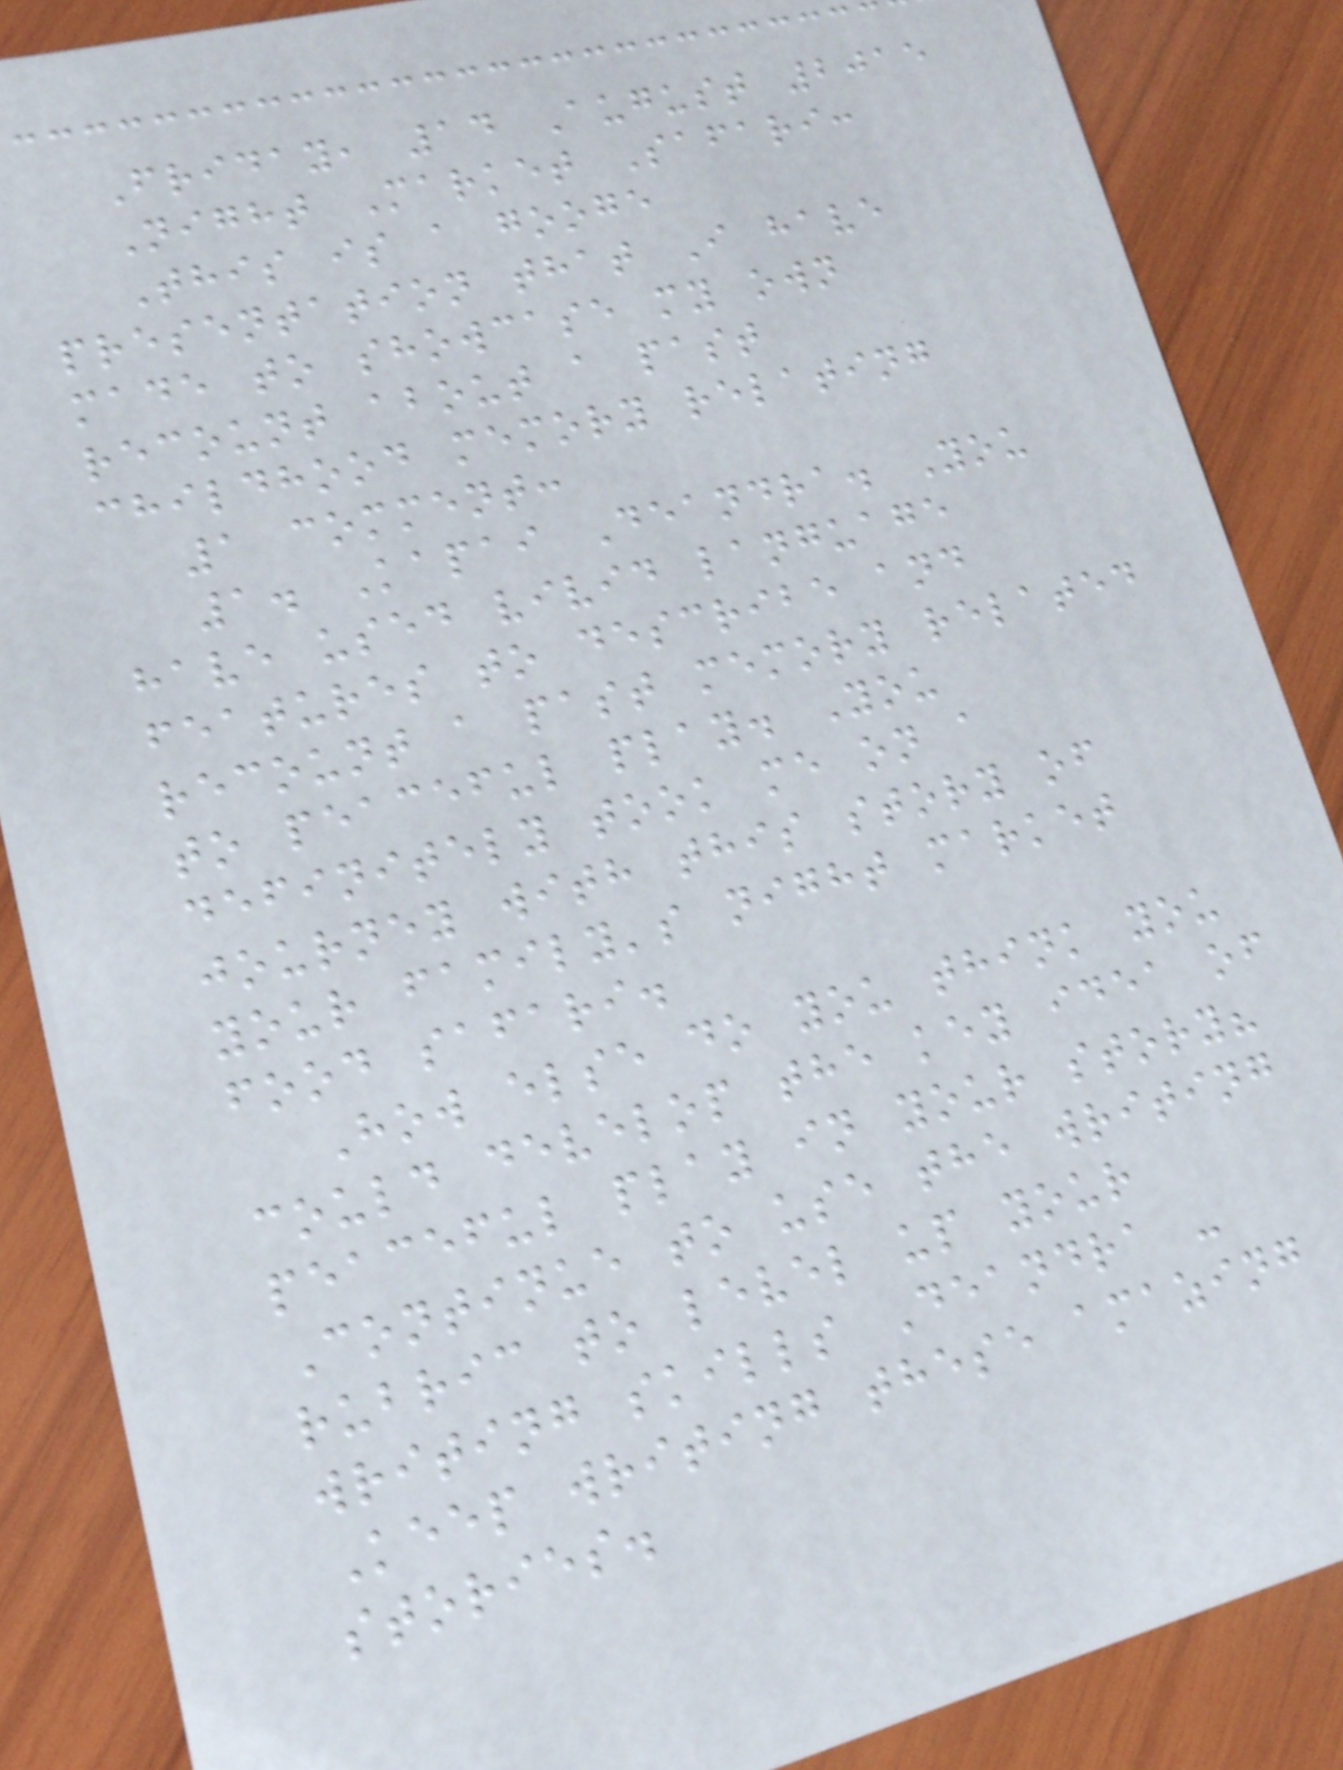Friday, 14 August 2015
Night Market Safari:
This is a googe
presentation that I have
made to showcase my own
recount about a past
childhood memory relating
1 comment:
1. Kapai Deandra. You
have used vivid language
features to describe and
recount a past memory related
to peaceful play. You
definitely took me on a
journey with this story of
your family's night market
food safari.
How else do you think you
could develop the key idea of
peaceful play in your story?
Continue to use the writing
rubric to level up your
writing skills Deandra -
Keep writing these amazing
stories.
